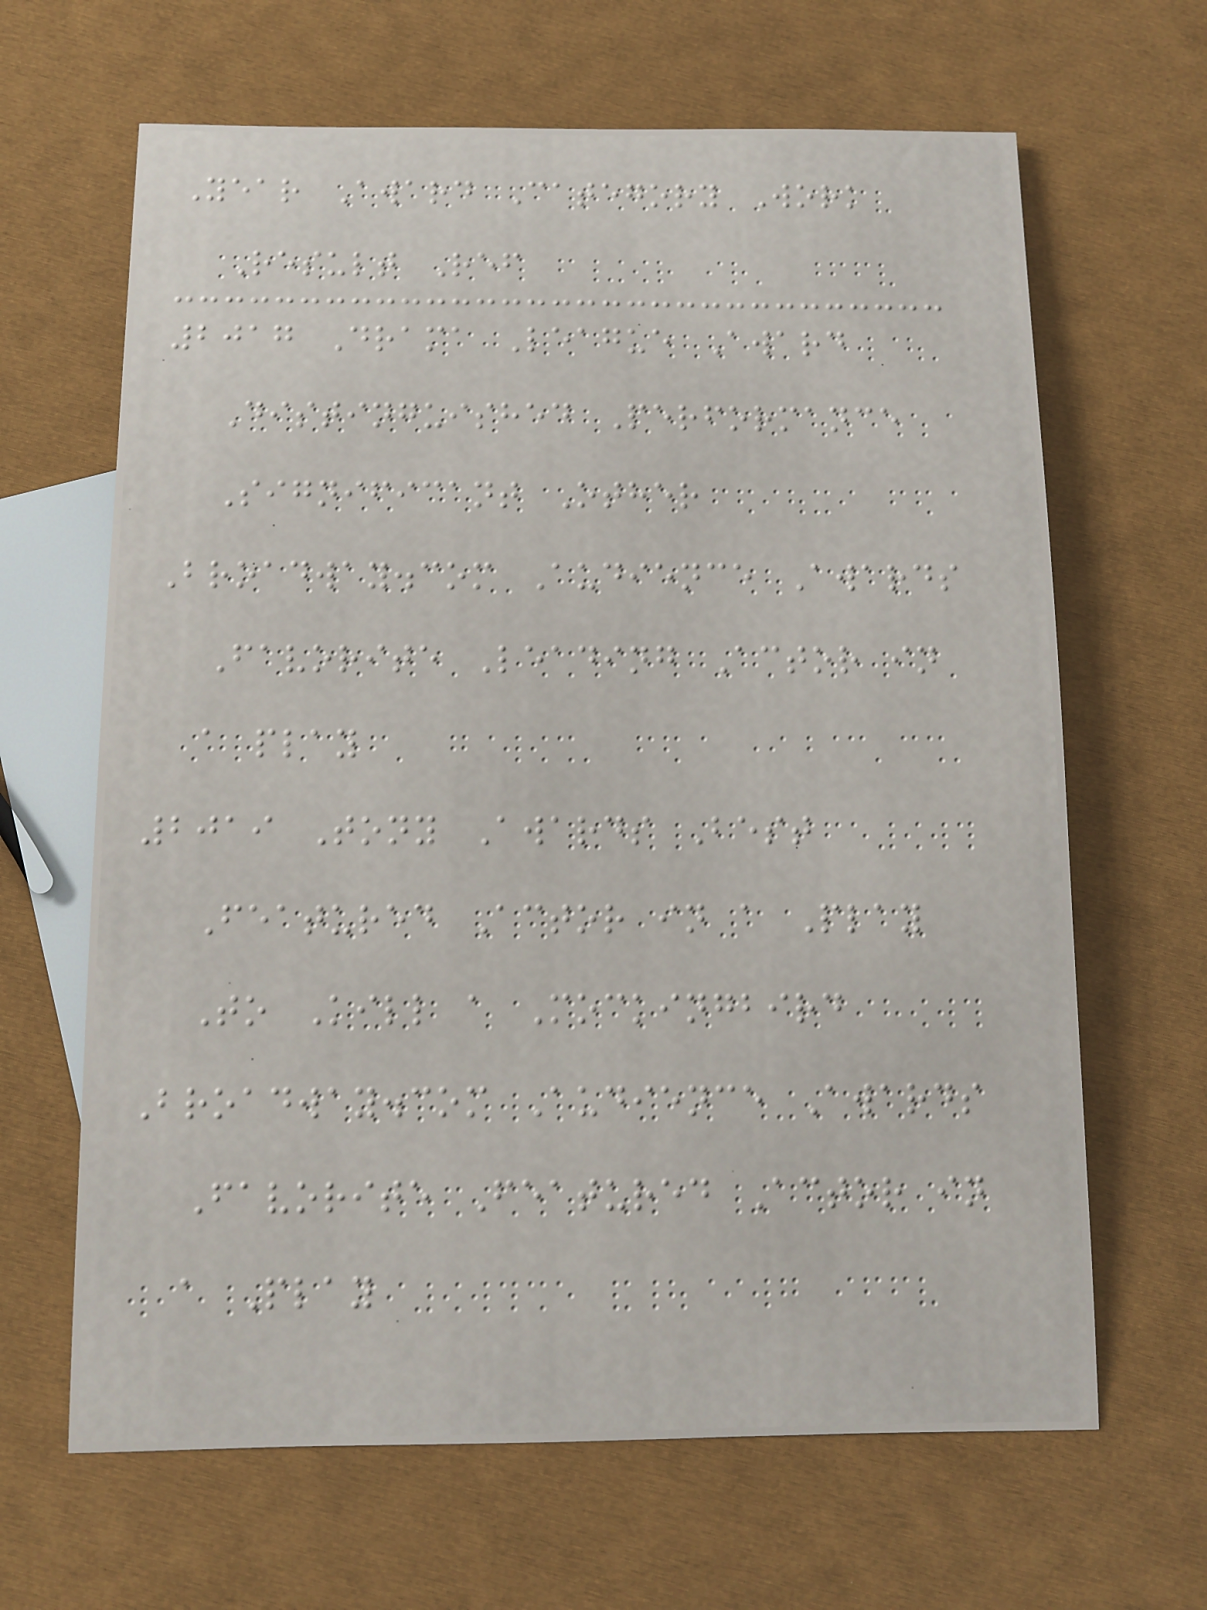Year Award Category Work
Result Ref
2017 Drama League Award
Distinguished Performance
Significant Other
Broadway.com Audience Awards
Favorite Leading Actor in
a play
2019 Tony Awards Best
Featured Actor in a Play
To Kill a Mockingbird
Broadway.com Audience Awards
Favorite Featured Actor in
a Play
